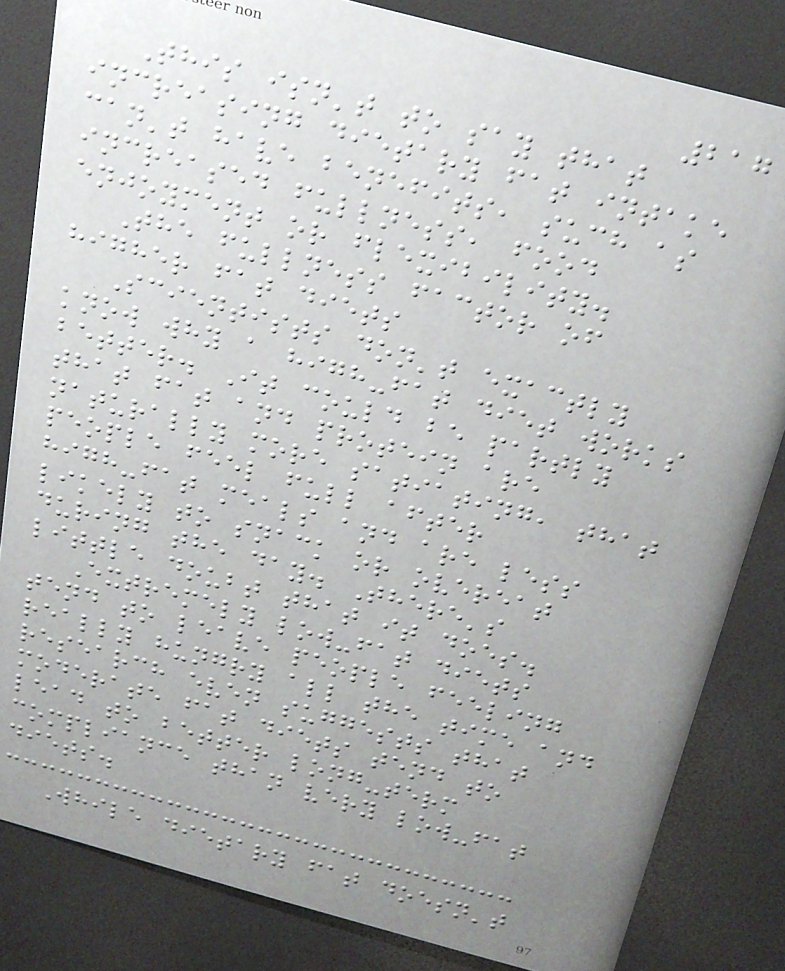217
This isn't to say that
increasing dietary fat intake
can't have benefits, such as
increased fullness, food
enjoyment or flexibility.
The fullness factor of
higher fat diets
Scientists don't exactly
know why a high-fat diet works
better. It could be partly
that fat and protein are
naturally more satiating, that
people feel full after
high-fat meals and are less
likely to snack or overeat
during the day. There's
little doubt that it does.
Extremely low-fat diets
tend to leave people feeling
really hungry all the time and
research even suggests that
moderate fat diets tend to
lead to better long-term
compliance than very low-fat
diets.
While dietary fat doesn't
